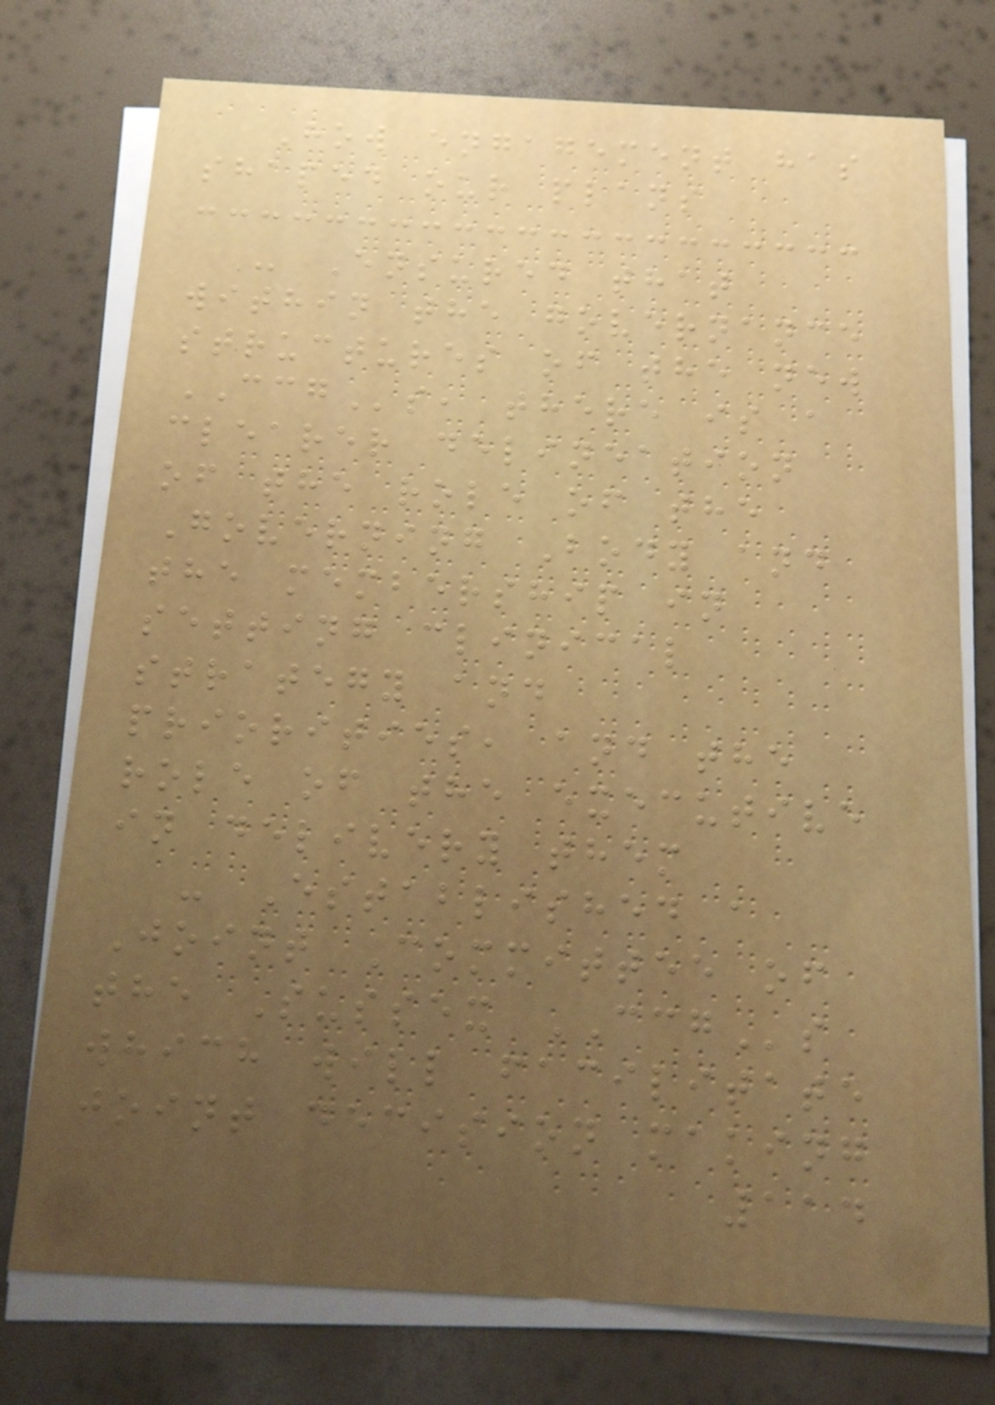How engagement has
shaped our plans
- Ensured that
within the governance
structures of the new
CCGs, there is a
clearer delineation
of the role of the
Governing Body and
the membership in
setting clinical
strategy and
priorities, and the
role of the executive
in delivery them
- Established a
Joint Committee of
the Sussex CCGs
which will facilitate
joint decision making
114
